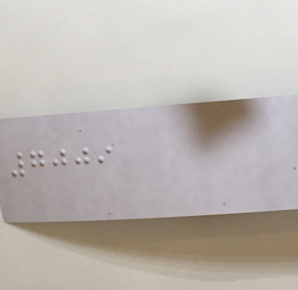7009
